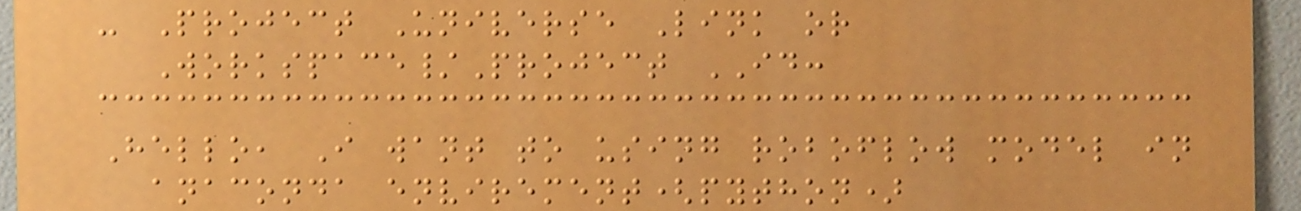- Project Universe Link or
Workspace/Project ID:
Hello, I want to using roboflow model in
anaconda envirement(python)
